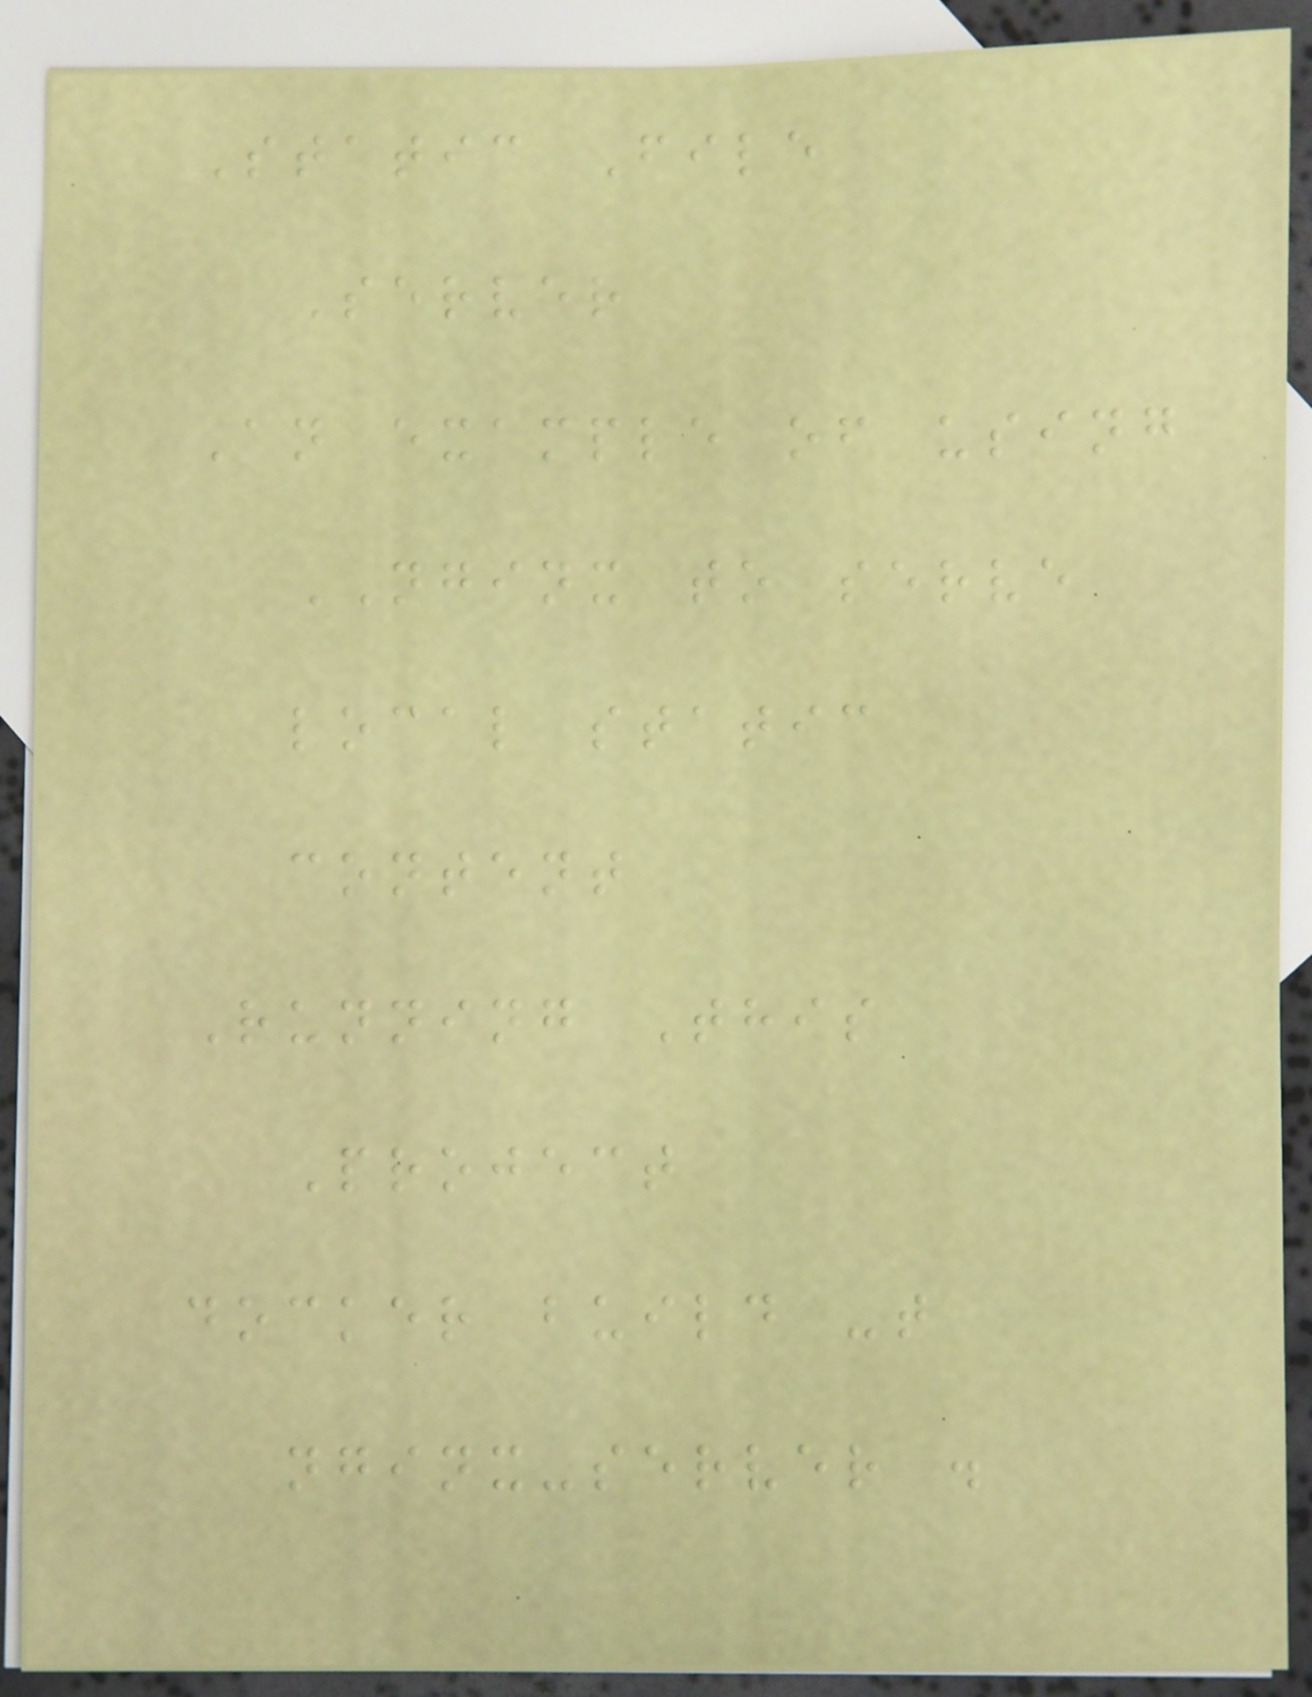Static File
Server
An example of using
NGINX to serve
local static
content
Running This
Project
docker build -t
nginx-server .
